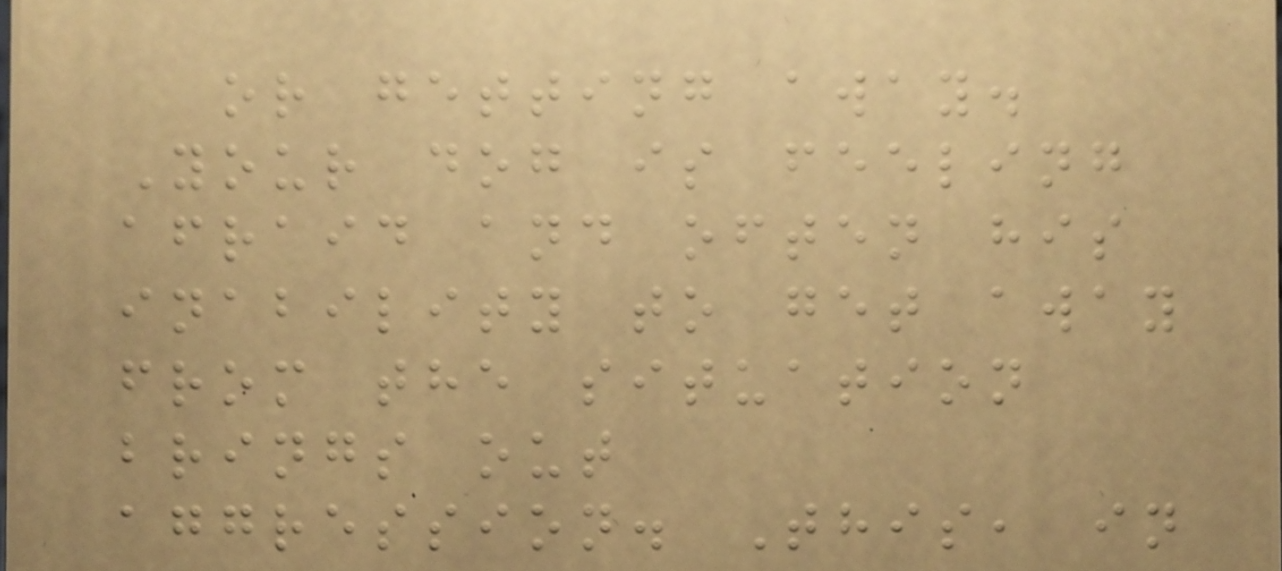or getting away.
Your dog is feeling
afraid and often his
inability to get away
from the situation
brings out
aggression. This, in
